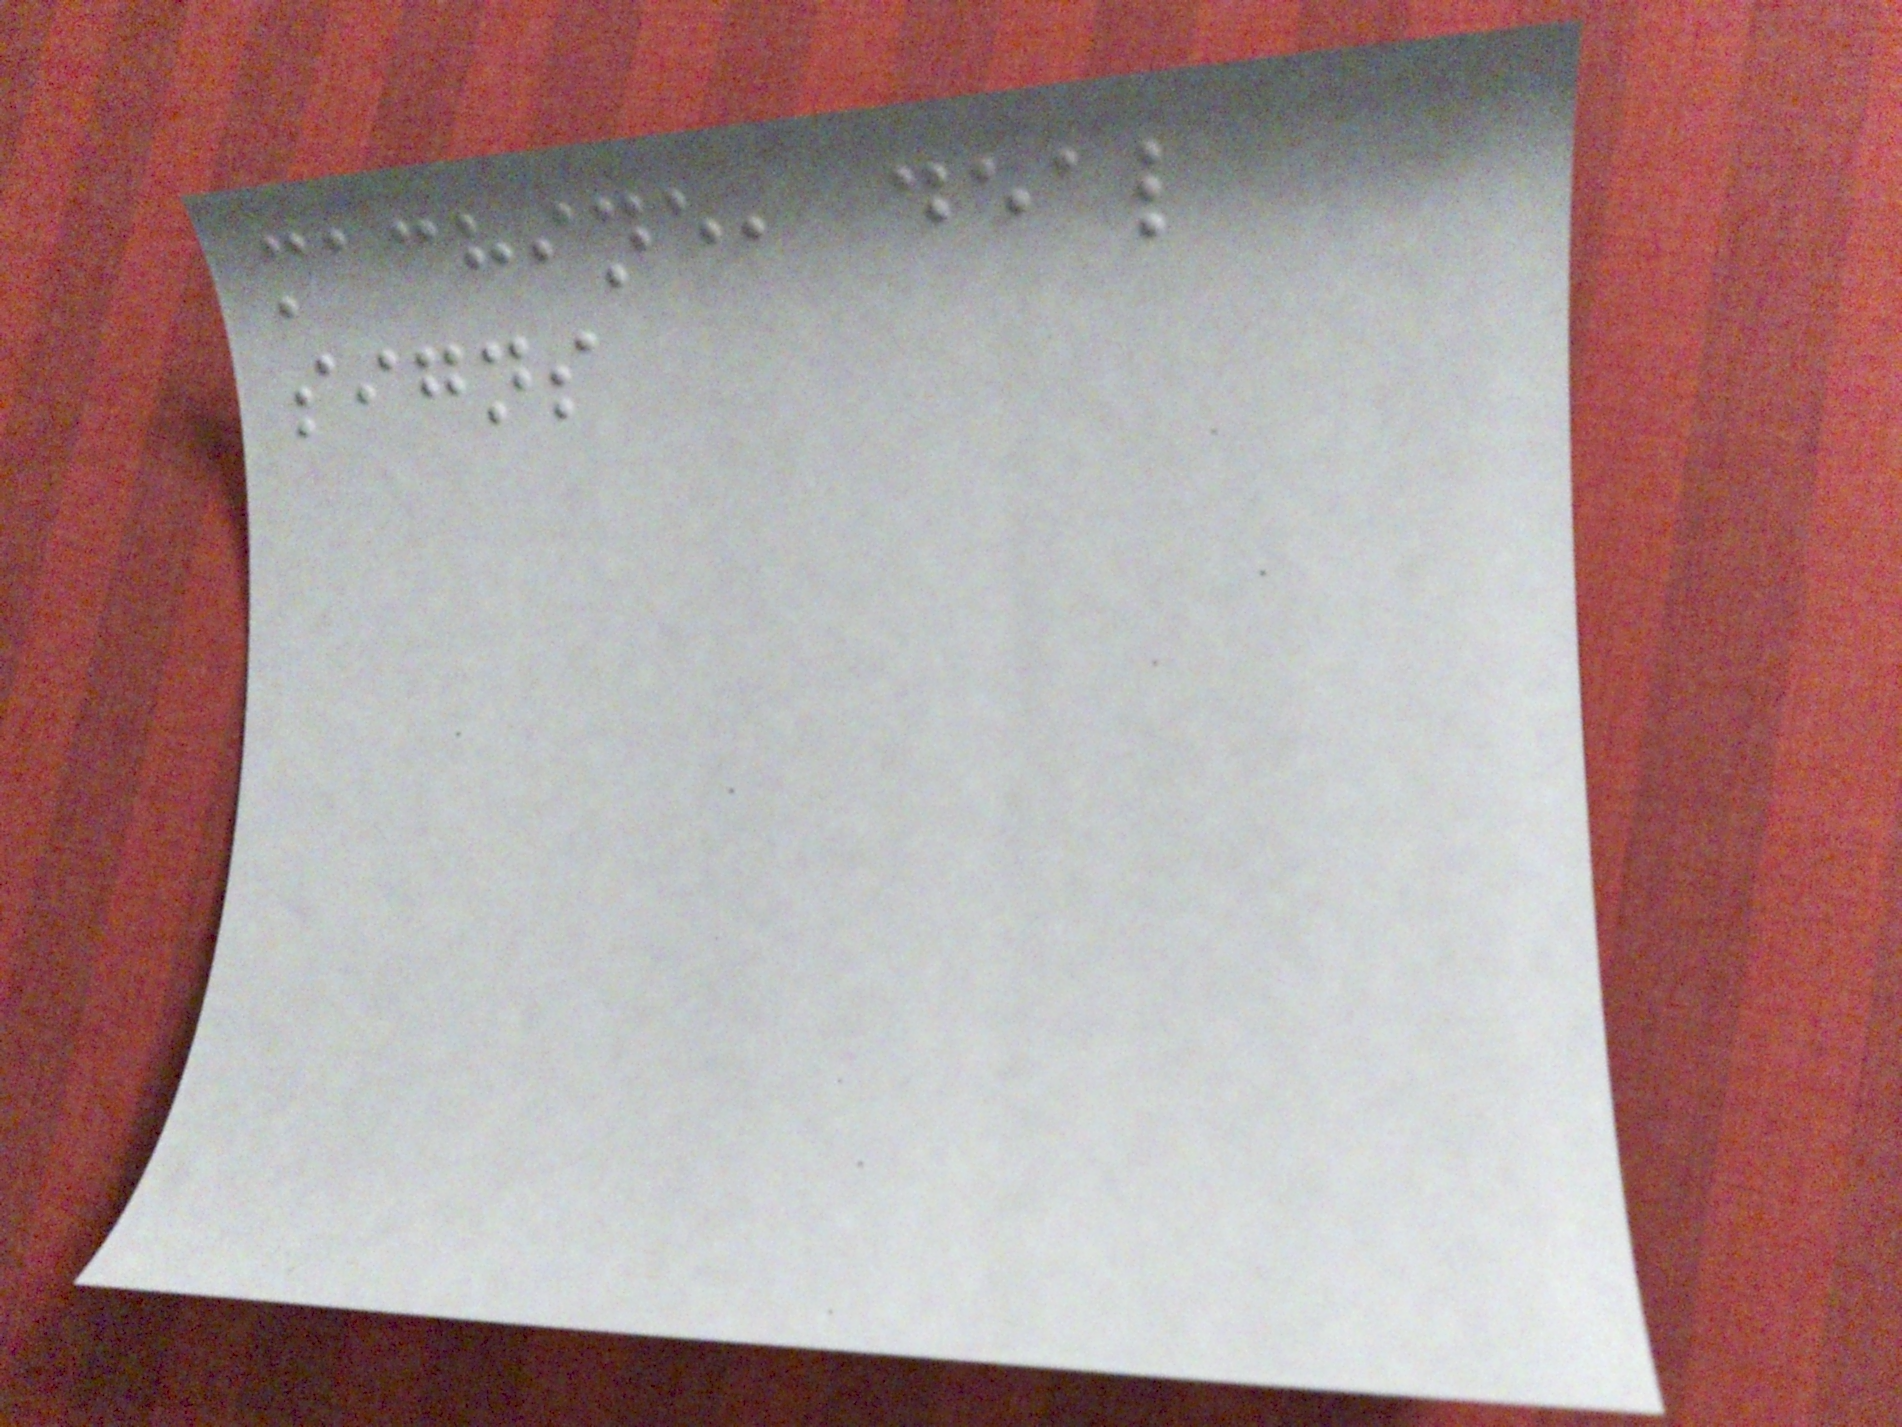machine, deal
signs
